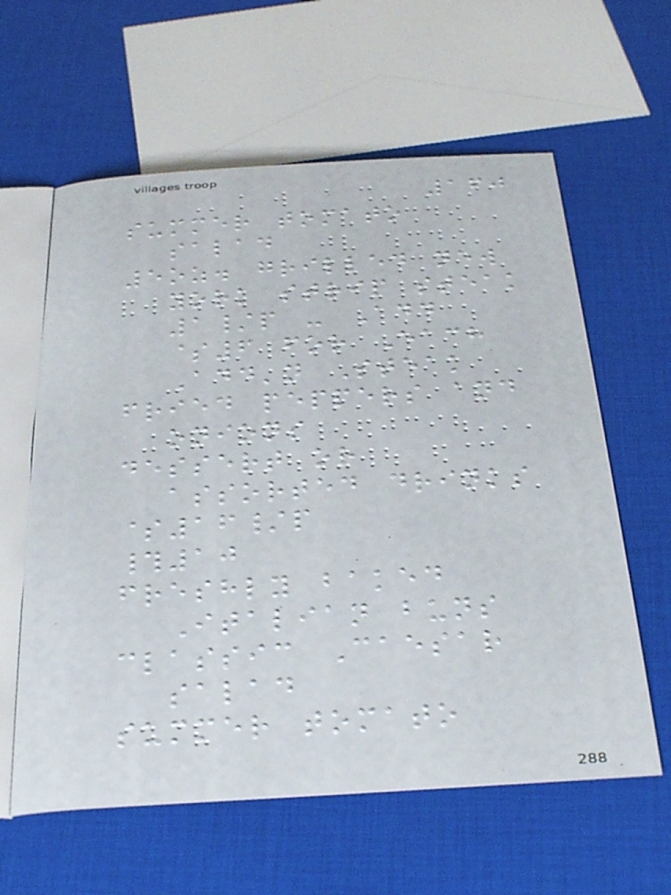160
summer tomato
salad
5oz. grilled new
york strip steak
1/p - Add
$6 for Each
Add'n Steak
fried peppers and
onions
dessert or
assorted drinks
$16/p
#10
freshly baked
Italian buns
classic Caesar
salad
summer tomato
